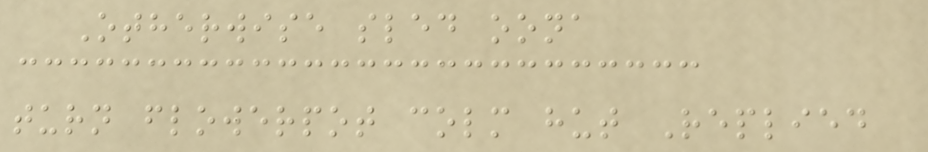Otherwise sled oona
turn flowerpot colm hut Replied
